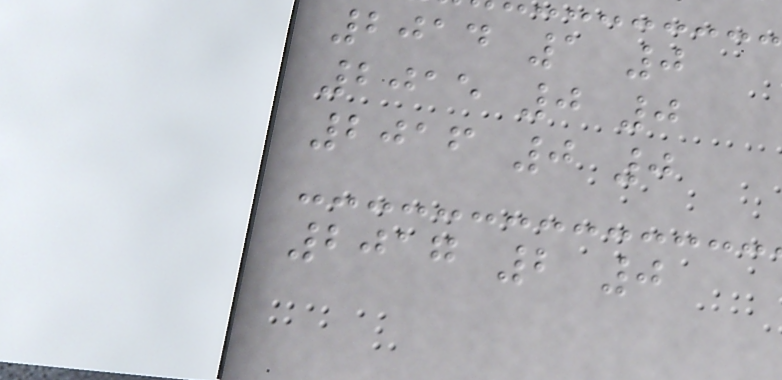2014 1 0
2015 0 0
2016 0 0
2017 2 0
